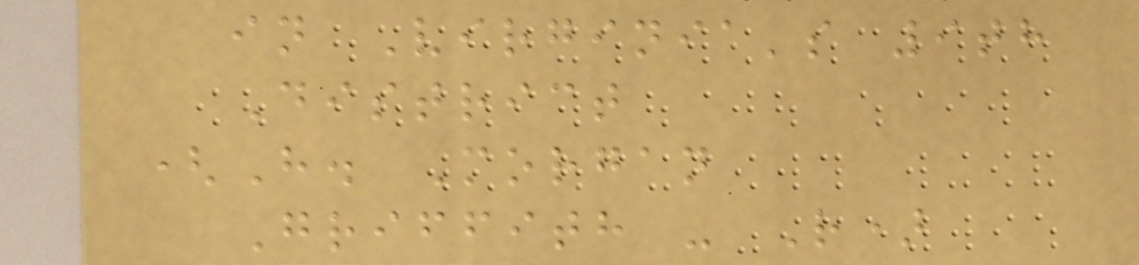in Virginia's 9th
District
(H. Morgan
Griffith - R)
